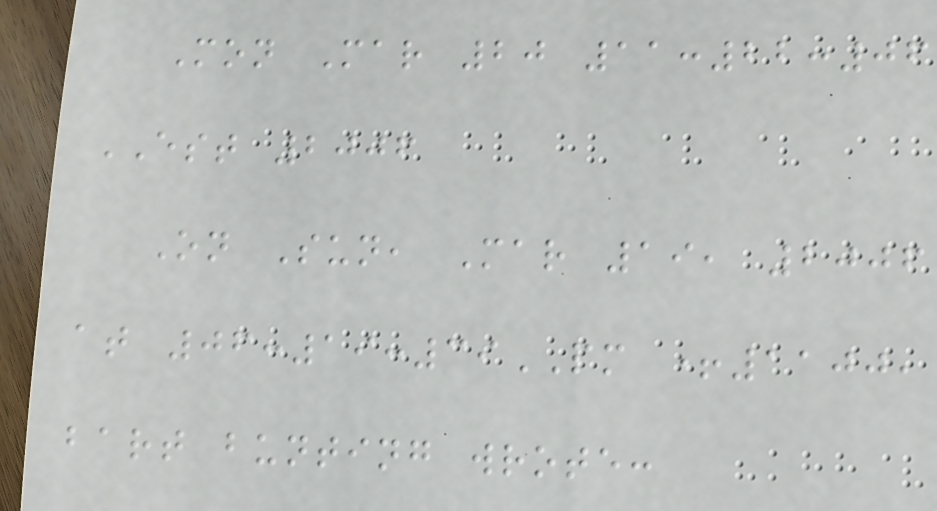Mon Mar 20 11:22:06
EST 2006
On Sun, Mar 19, 2006
at 06:19:39PM +1100,
bart bunting wrote:
